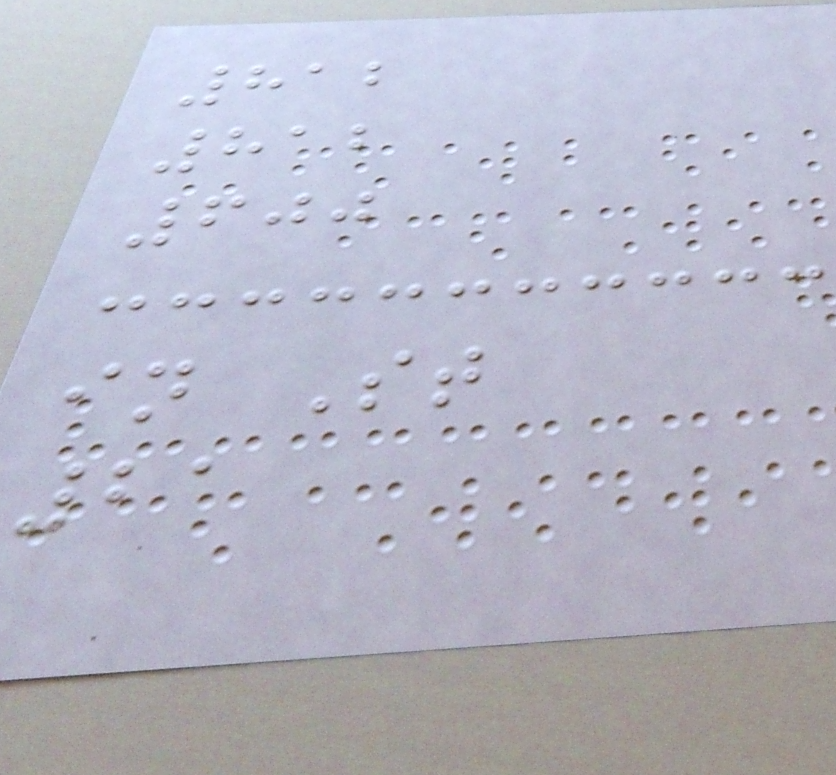812
812
600
in St
21
